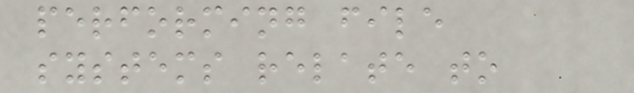performing file
systems relate to
